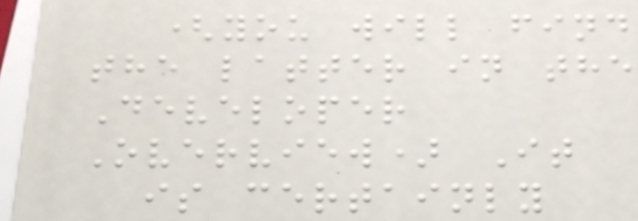(you will find
the latter in the
Developer
Overview) It
is certainly
